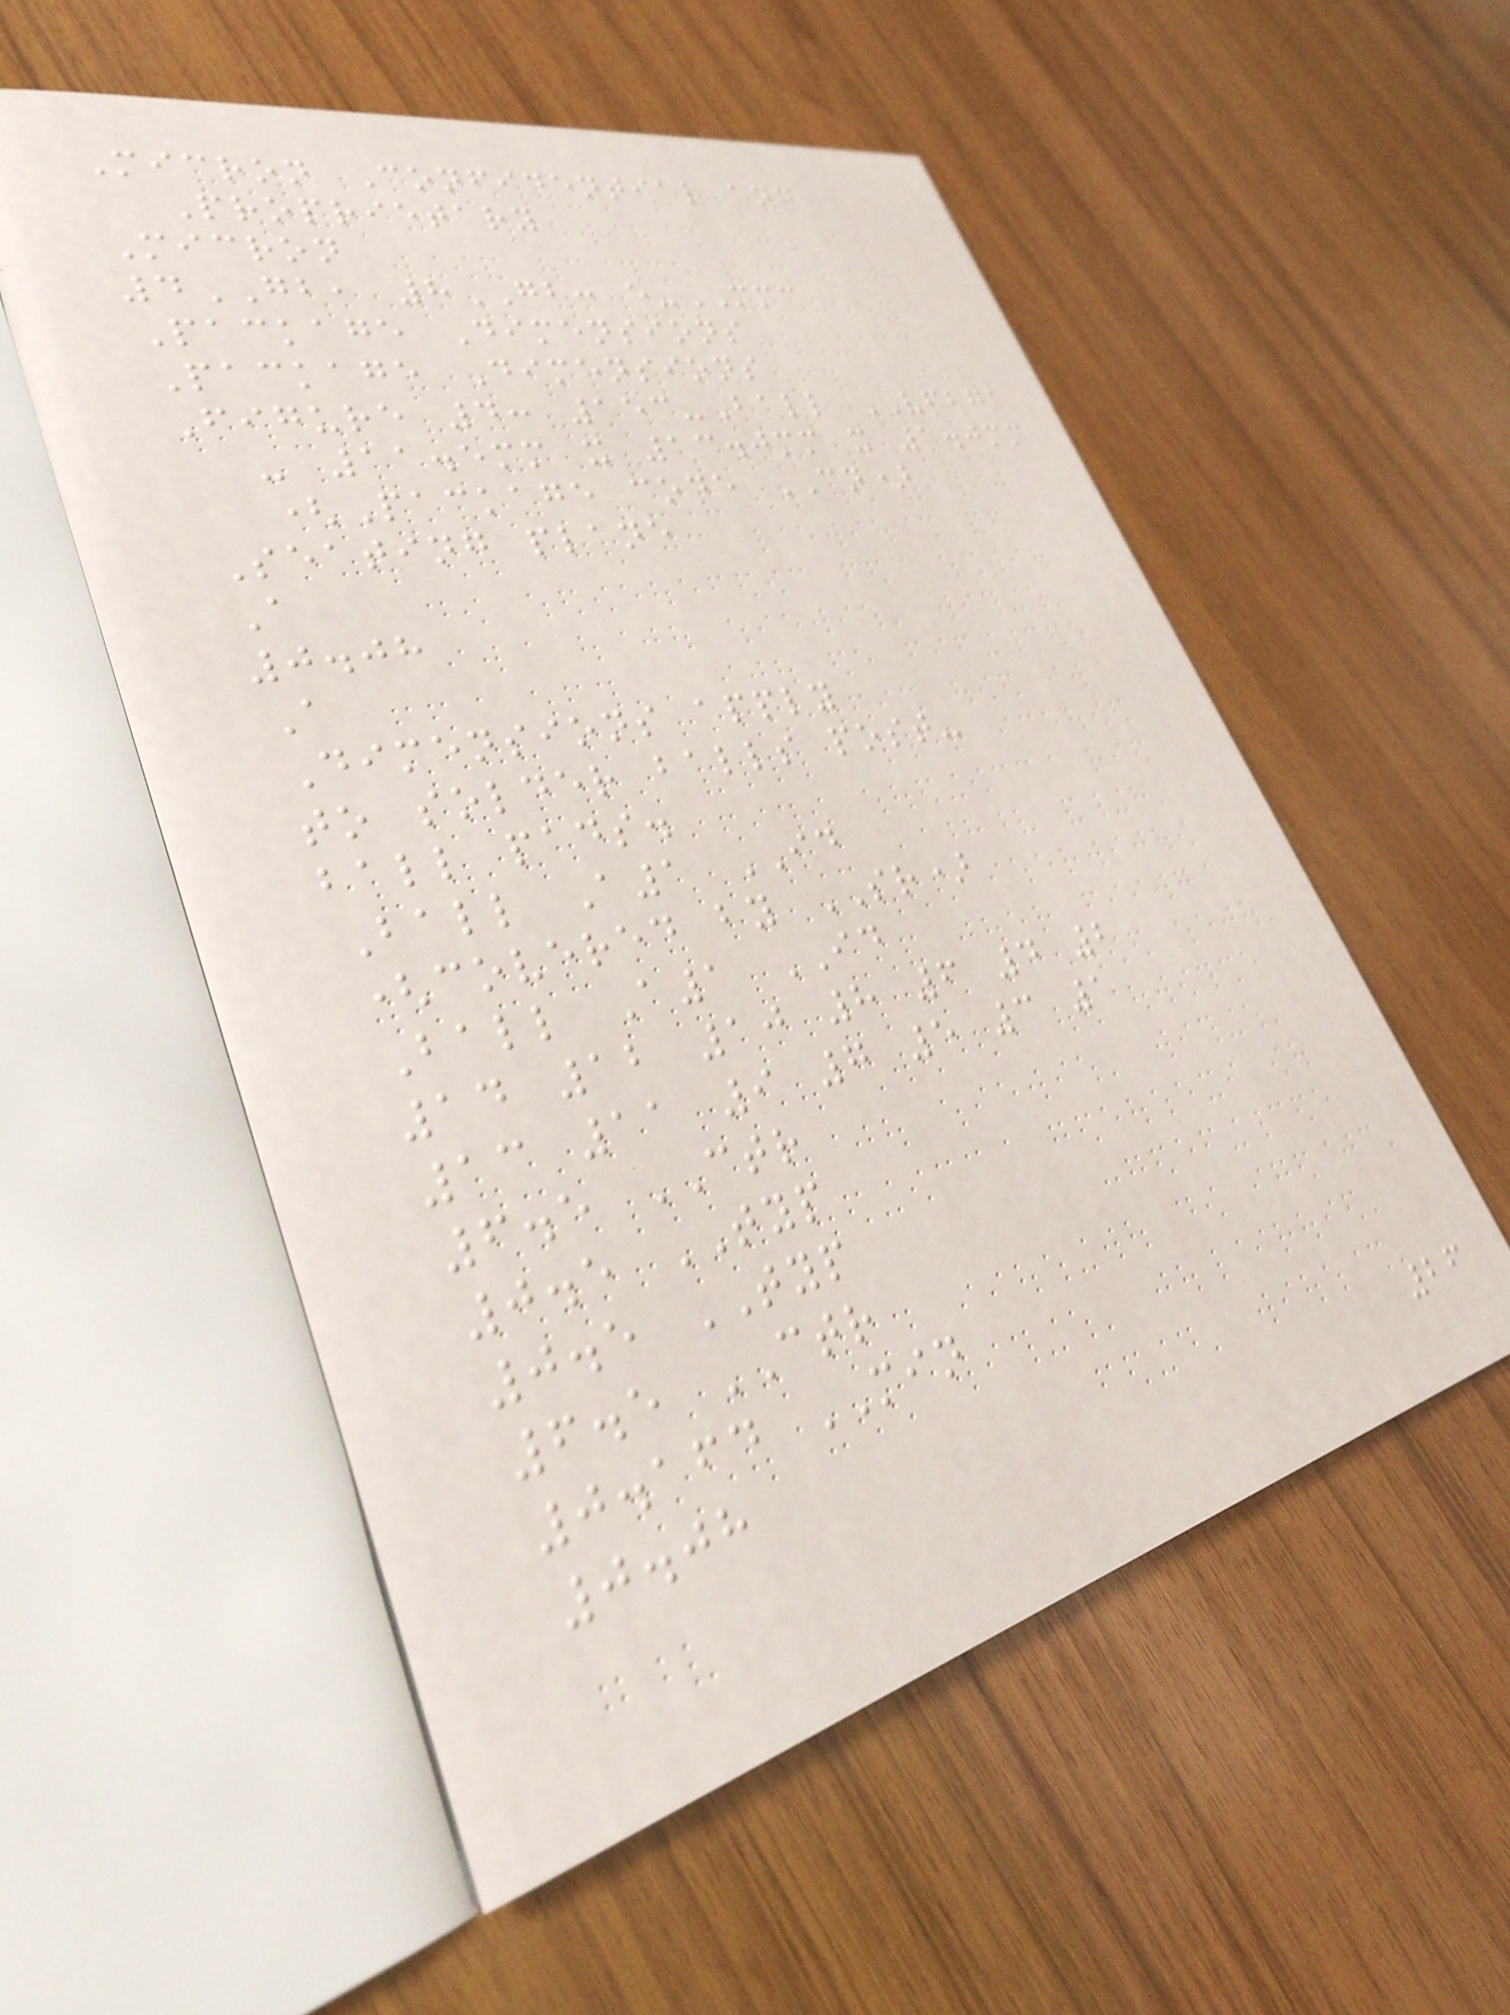Micron Confidential and
Proprietary
Micron
4GB, 8GB: e-MMC
Package Dimensions
Package Dimensions
Figure 4: 153-Ball VFBGA
- 11.5mm x 13.0mm x 1.0mm
(Package code CN)
Seating plane
A
0.08
A
Dimensions apply
to solder balls post-
ball pads.
Ball A1 ID
(covered by SR)
Ball A1 ID
14 12 10 8 6 4 2
13 11 9 7 5 3 1
6.5 CTR
0.5 TYP
0.5 TYP
6.5 CTR
0.164 MIN
0.08
26
